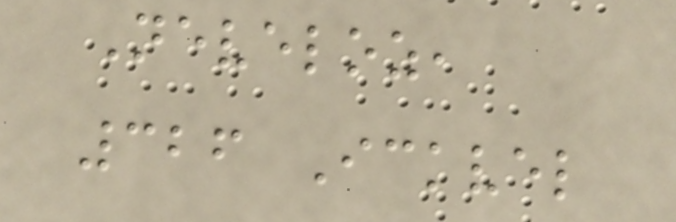Neveloz,
326 Ickvel
